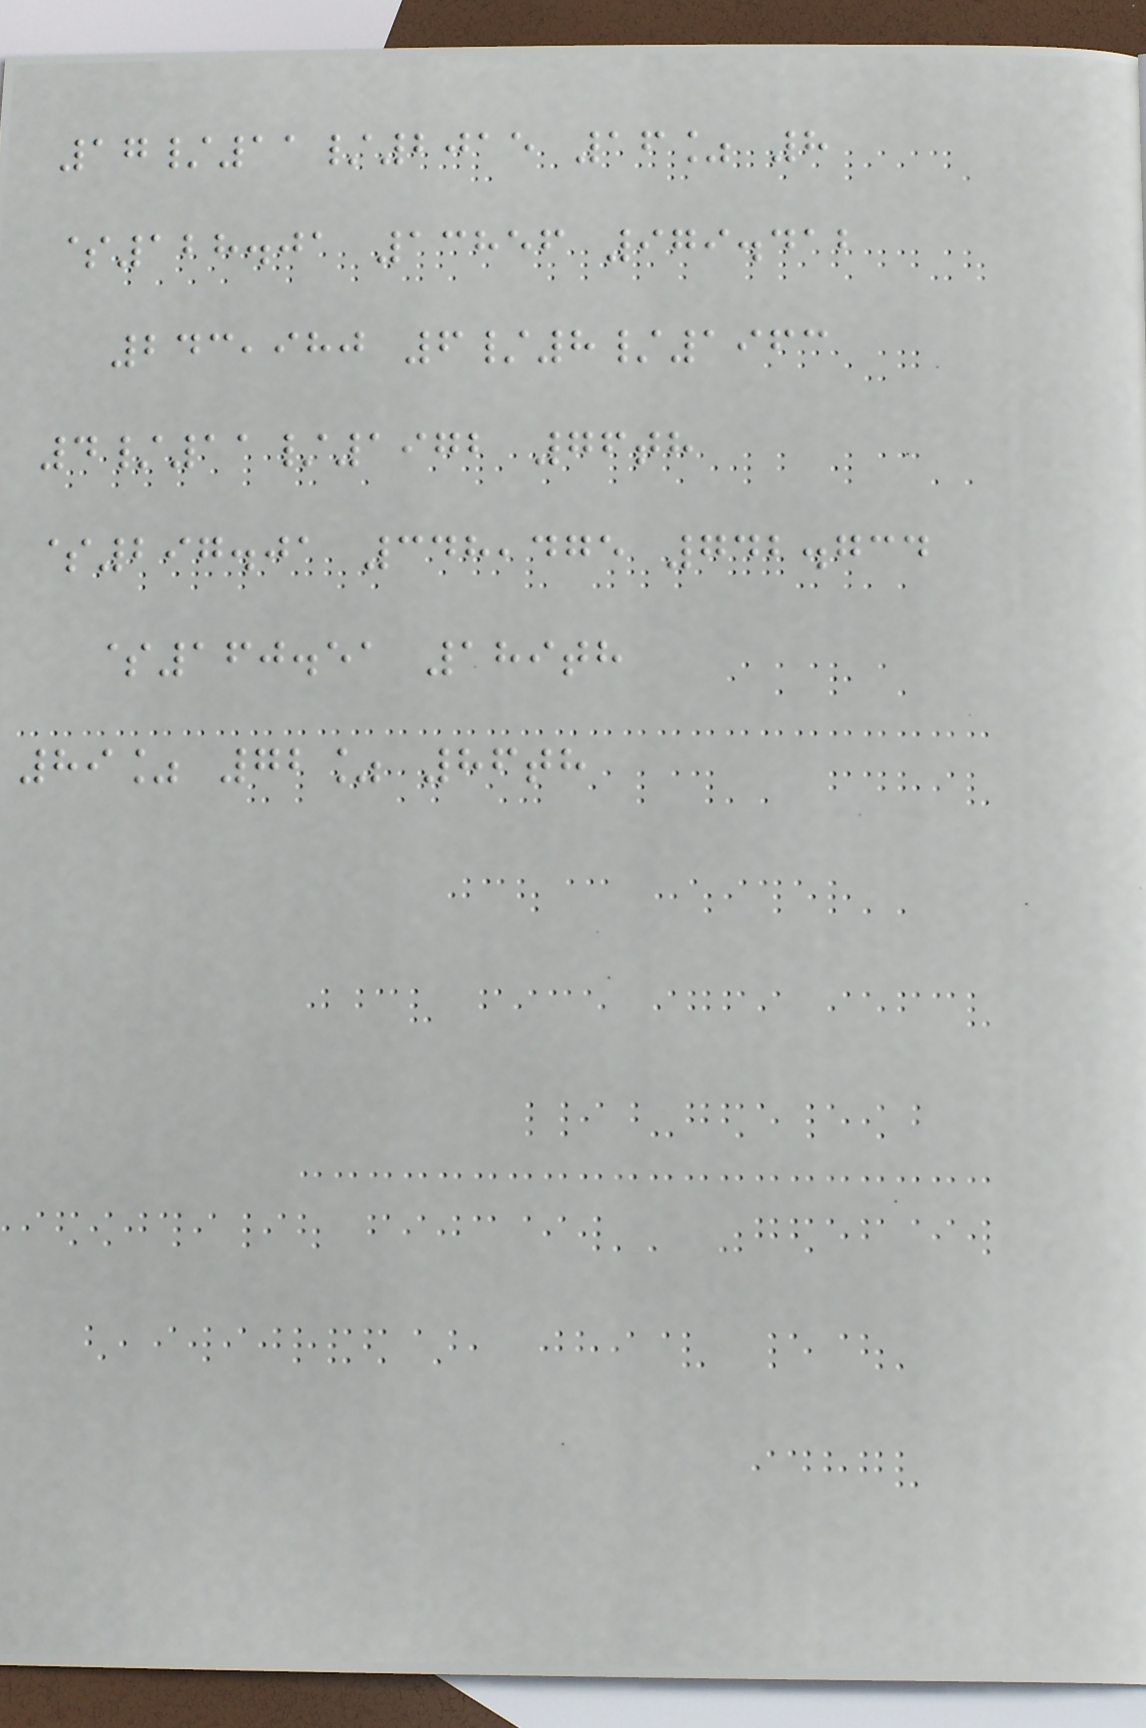17/11/2015 16% 8
$128.01 13856 979.412
243,980 6/8/1963
4/11/1972 76th
$297.01 348,475 742.734
$160.51 189th
89% 72% 86th
